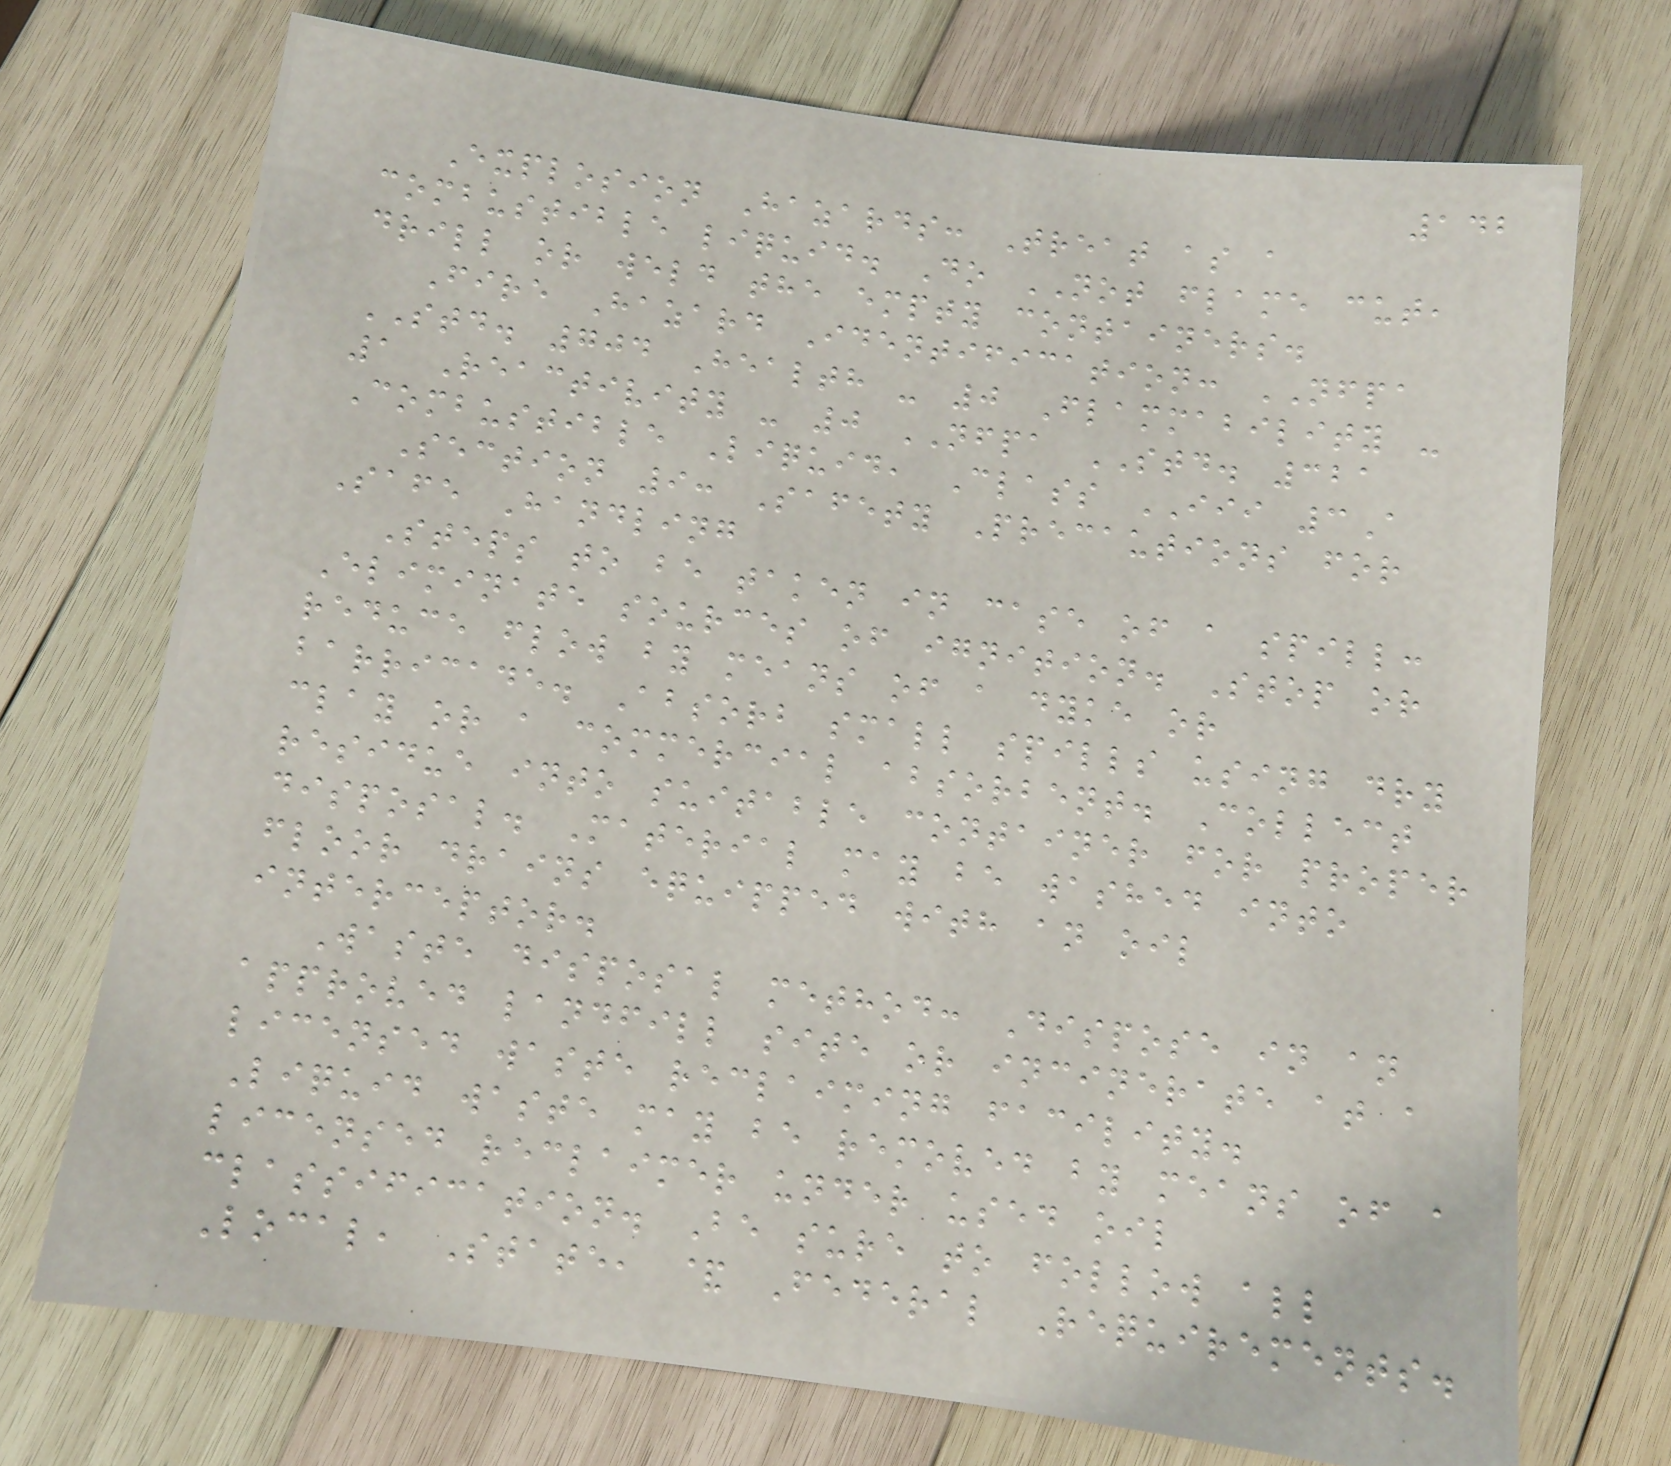142
Explosion Hazards: Treat as a
combustible liquid. Do NOT flame cut,
drill or weld the empty containers.
Fire Hazard Identification: NFPA
STD. 704 Health - 0 Flammability -
1 Reactivity - 0 NFPA STD. 321
Combustible Liquid, Class III 3A
Section 9: Safety Precautions for
Safe Handling
Steps to be taken in case of a spill:
Eliminate sources of ignition. Stop or
reduce flow by means of a dyke or
barricade. Absorb small spills using dry
clay or a commercial absorbent. Collect
residue into suitable container for proper
disposal. Material may be washed into
floor drains equipped with an oil
interceptor.
Waste disposal method: Dispose in an
approved landfill site or incinerate at a
licensed waste reclaiming facility.
Liquid waste may be removed by means of a
licensed reclaimer under used oil
classification. Be sure to follow all
Local, State, & Federal Requirements.
